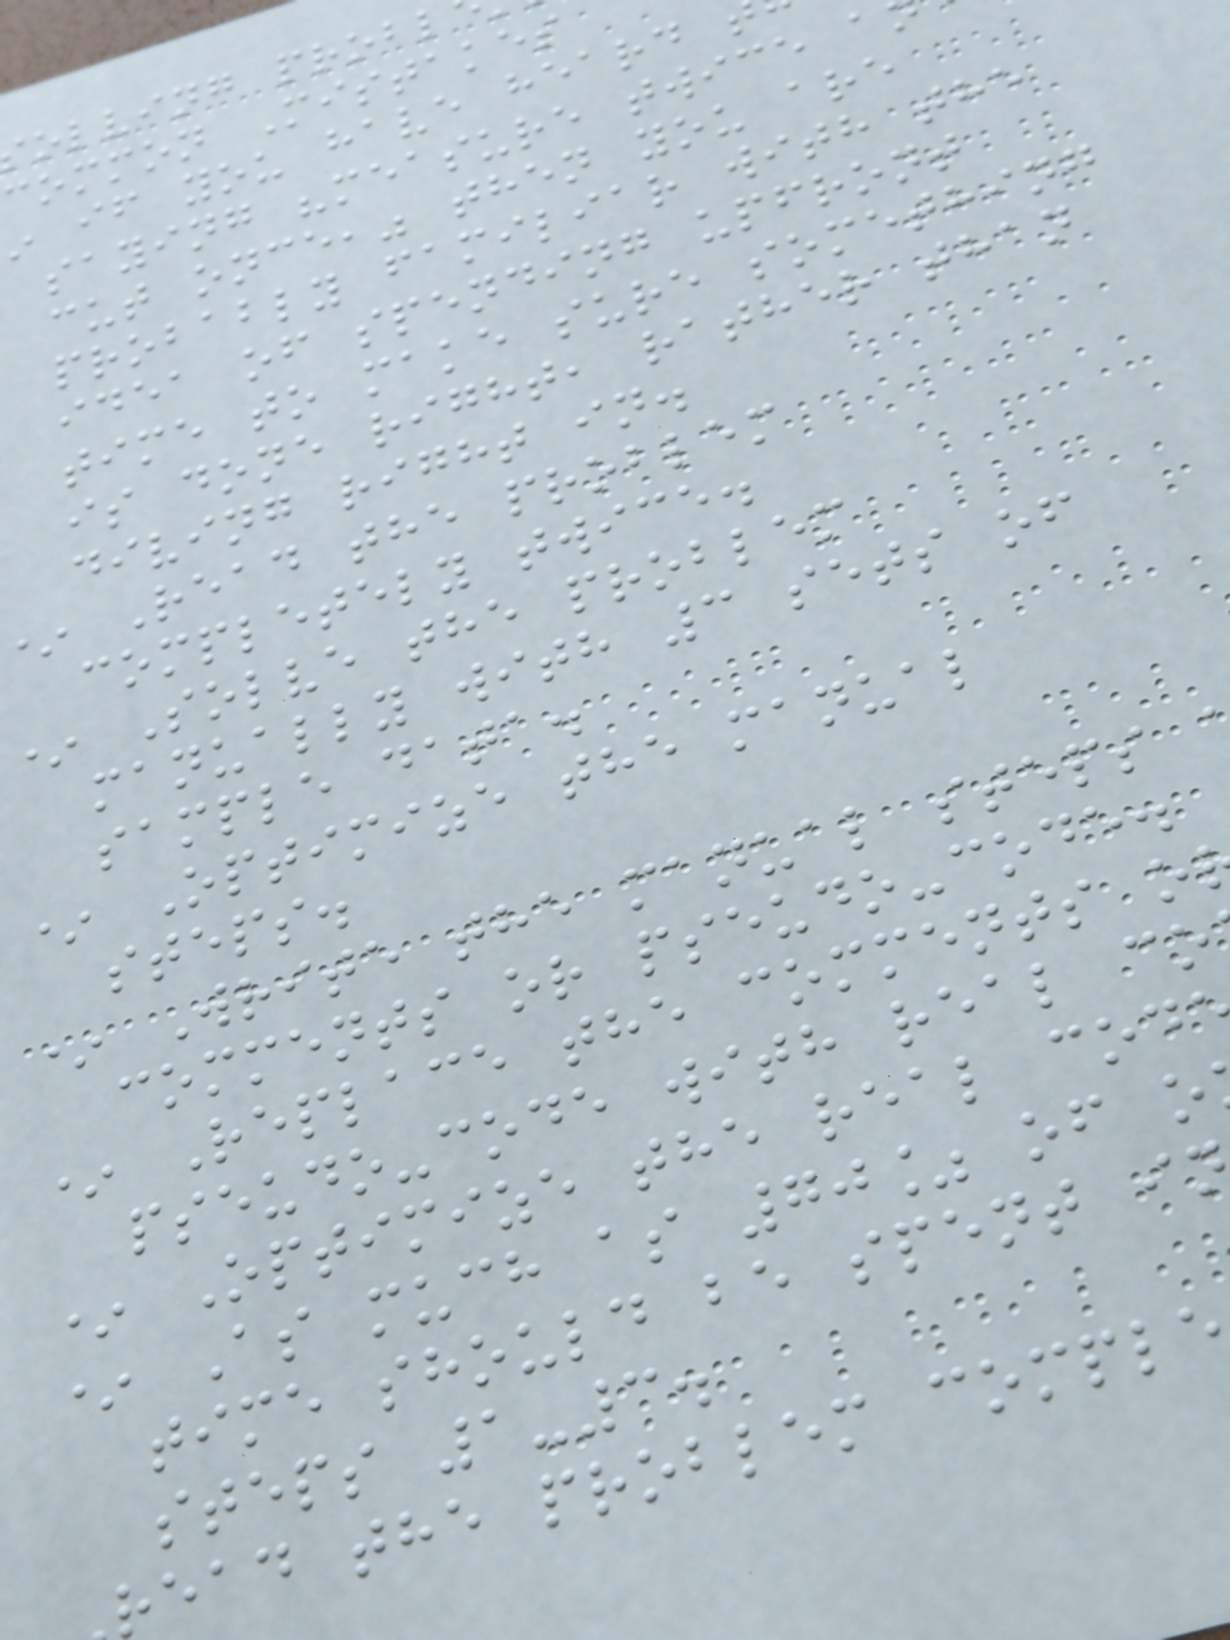olving probl
common Mistakes
if you have heard
saying "measure twice a
cut once," then you are
probably familiar with the
idea of spending upfront
time to make sure something
is done right, rather than
diving right in.
Read the problem
completely twice.
* Solve the problem
manually with 3 sets of
sample data.
* Optimize the manual
steps.
* Write the manual steps
comments or pseudo-code.
* Replace the comments o
pseudo-code with real co
* Optimize the real cod
* As much as 70% of o
time should be spent i
steps 1-3.
read the problem comple
